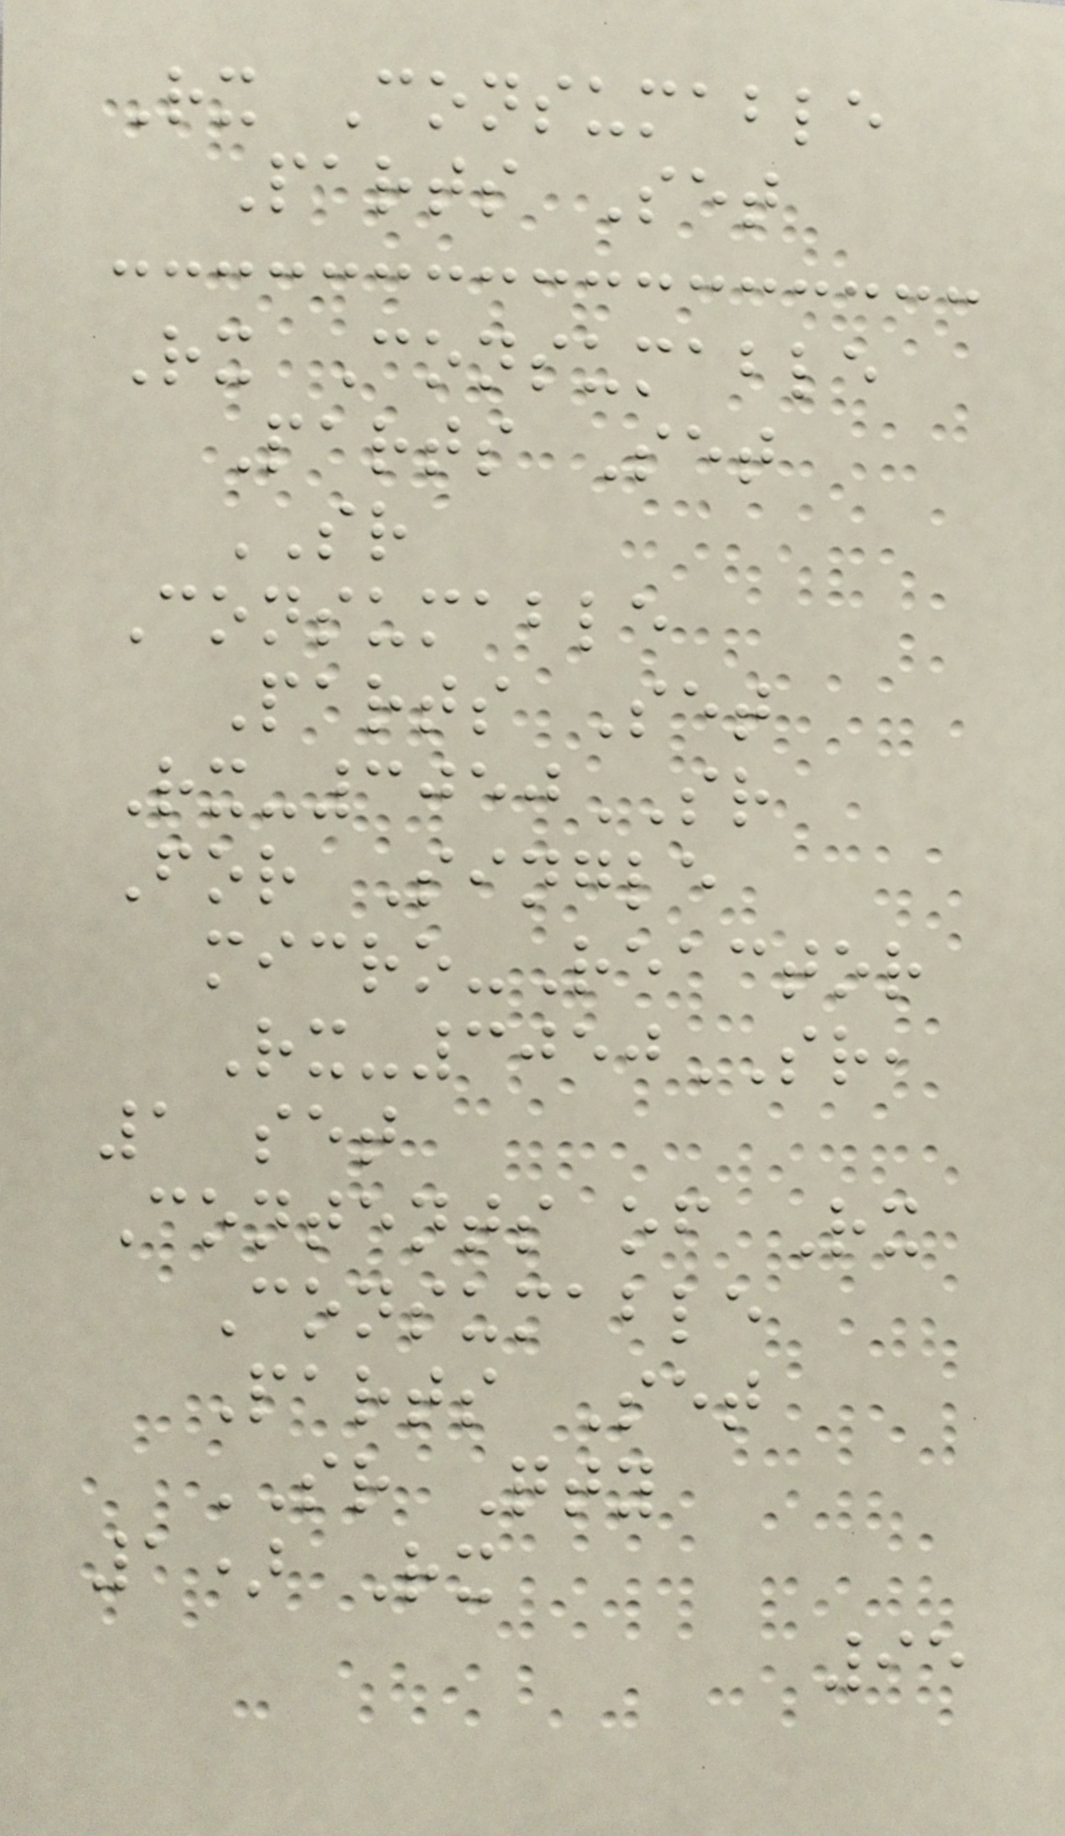Rx Consumable
Parts Set
Rx Consumable
Parts Set
SR
Consumable
Parts Set
Rx-3050SR
For Single
micro-Reactor
Rx-3050SR,
1 set
Contents of Rx
Consumable
Parts Set
SR Qty
1) Rx
95
